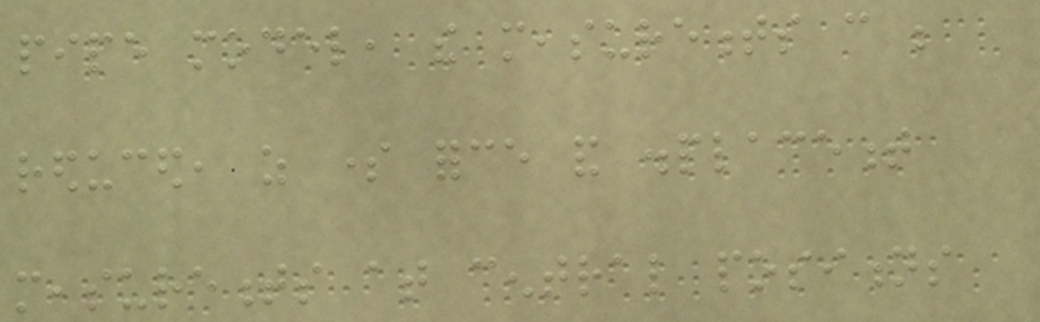pipe model, the measurements can be
reduced, as some force and displacement
measurements at central positions
